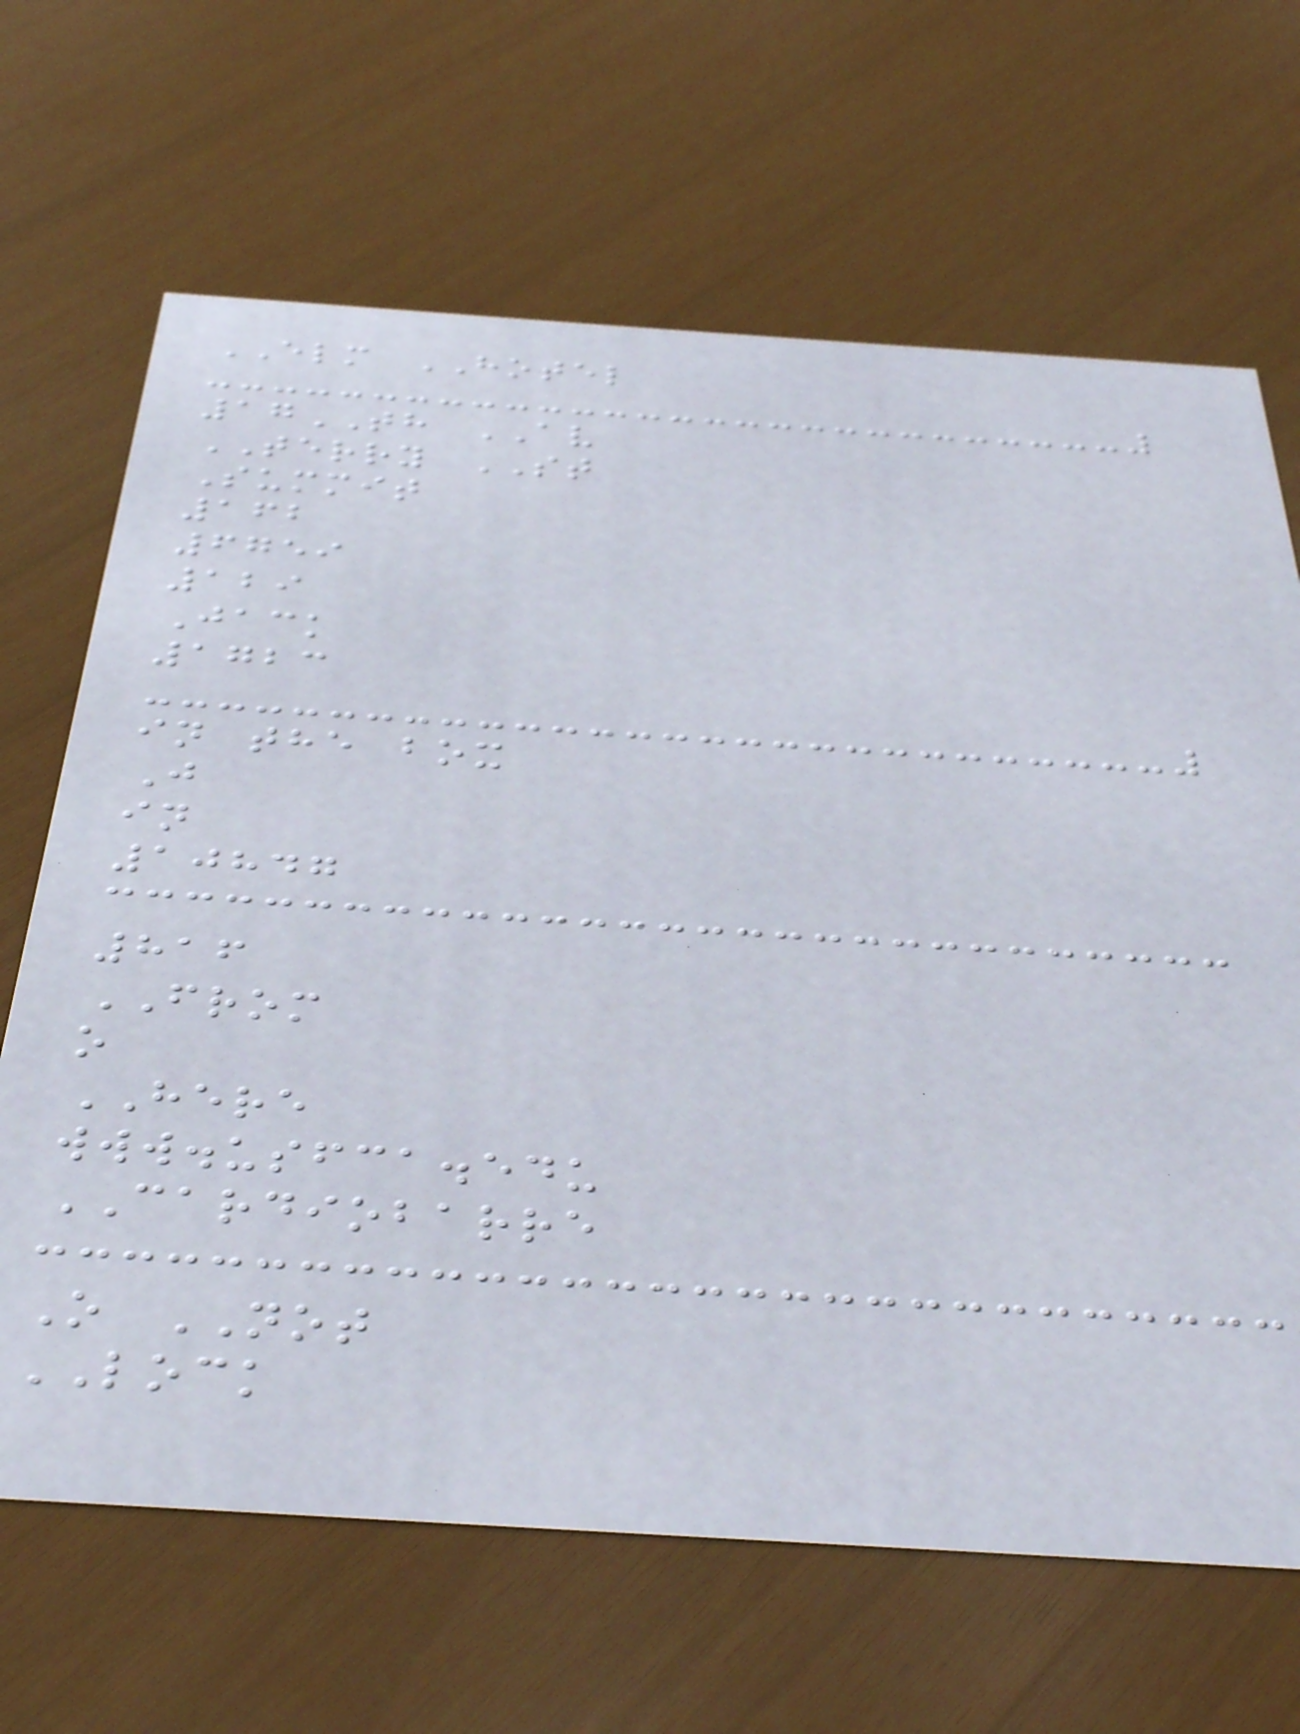ELM HOTEL
17TH AV
TERRY ST
Summit
162
6759
129
Jack
1723
in the box
J
in
10847
816
FROM
o
HERE
www.usfca.edu
CARDIOBARRE
O NOT
LOCK
